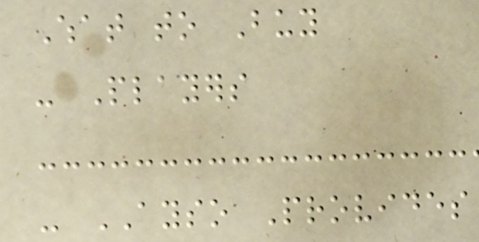What to Buy
- Players
- AYSO Provides
